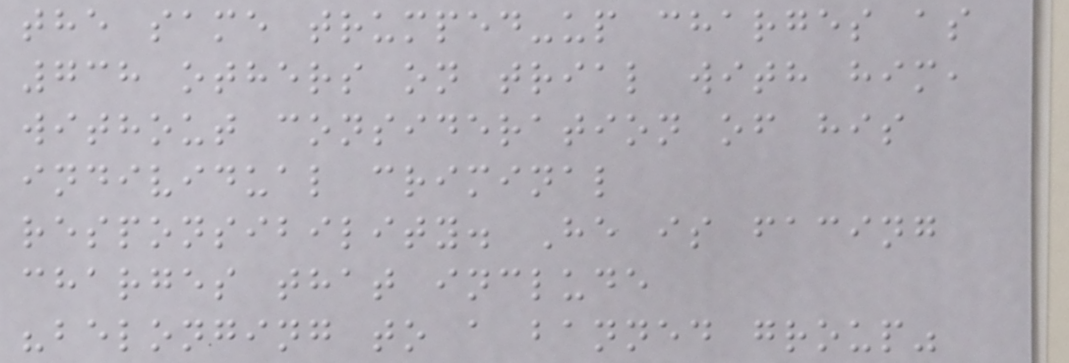the same trumped-up charges as
738 others on trial with him,
without consideration of his
individual criminal
responsibility. He is facing
charges that include
"belonging to a banned group"
